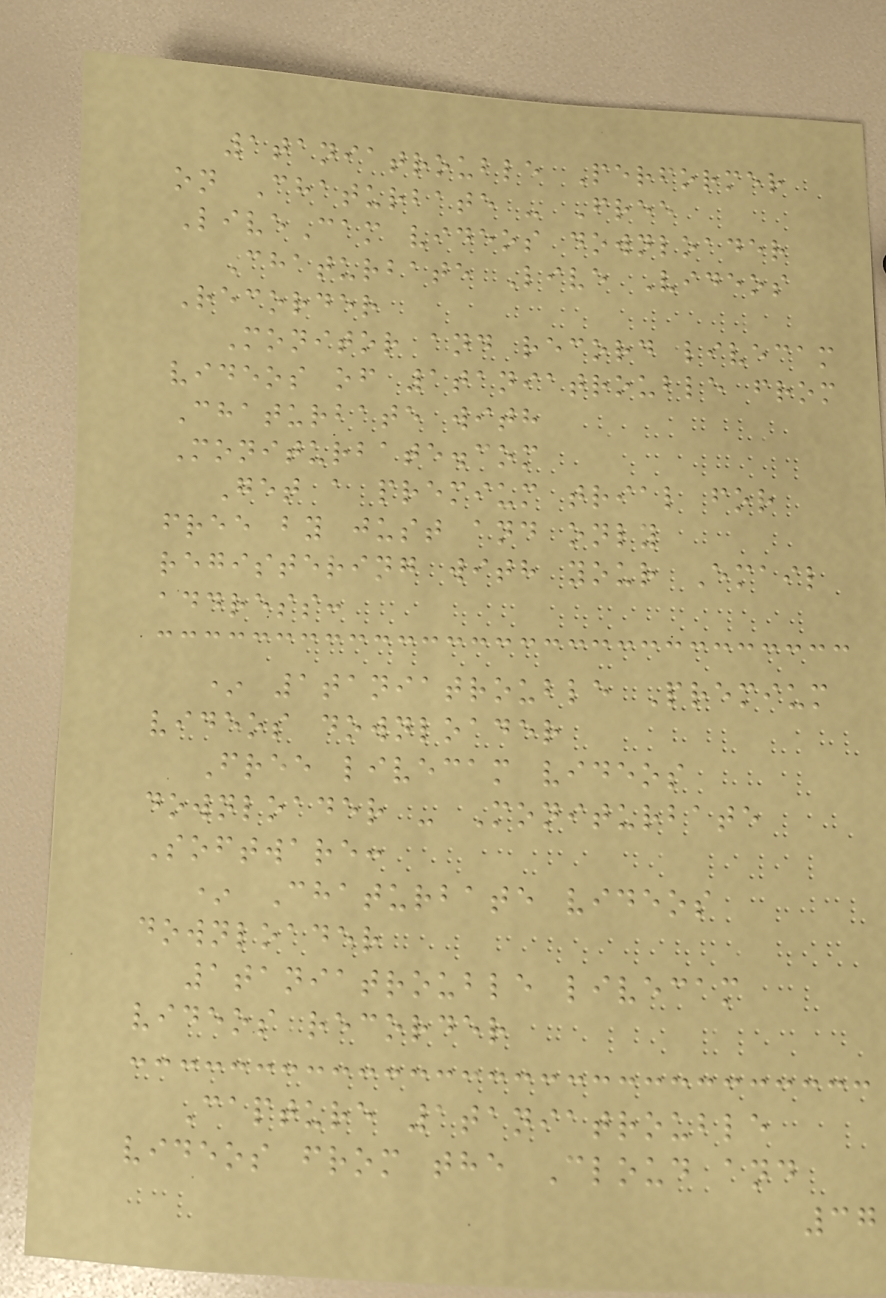1taniatrouble Performer
on Chaturbate - Free
LiveCam videos downloader
Chaturbate Live Videos
Recorder
Monitor and record livecam
videos of 1taniatrouble from
Chaturbate with
Moniturbate.com
Get a premium trial for
free by just and only
registering with your Email
address:
* 1taniatrouble Premium
videos downloader
Free livecam videos
downloader - Moniturbate
Software:
* Chaturbate videos
downloader
1taniatrouble livecam
videos recorder
Capture 1taniatrouble
videos from the Cloud and
37
